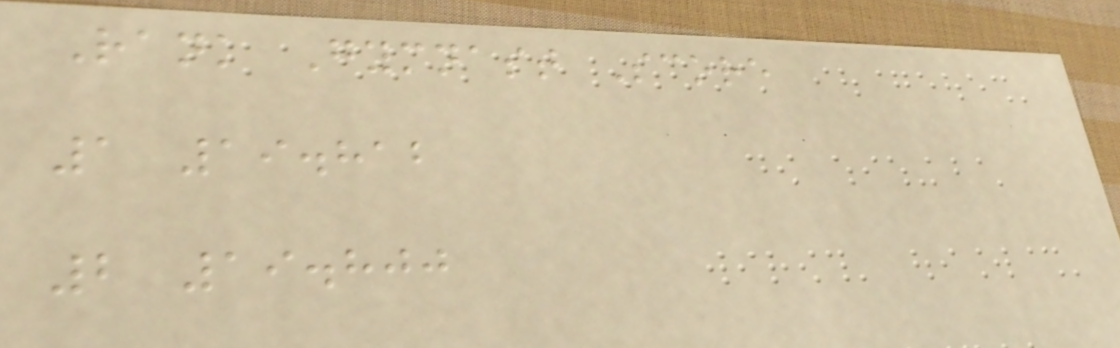Rank Gymnast Score
1 19.812
2 19.800
